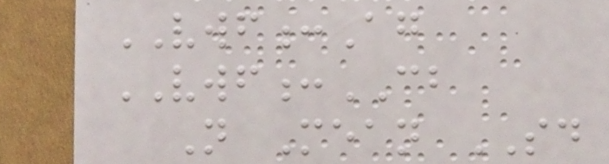VWF:Ag
VWF:CB
N Mean SD
